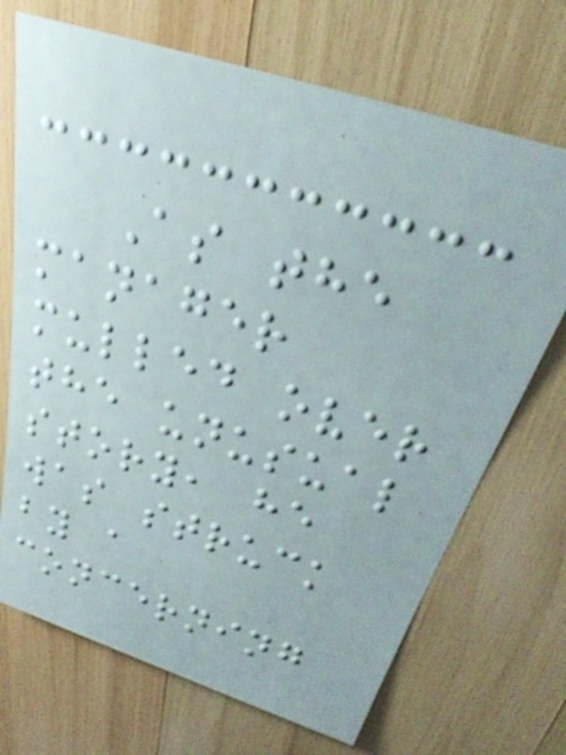As the
manager
mulled over
the unusual
story, he
was struck
by a
concerning
